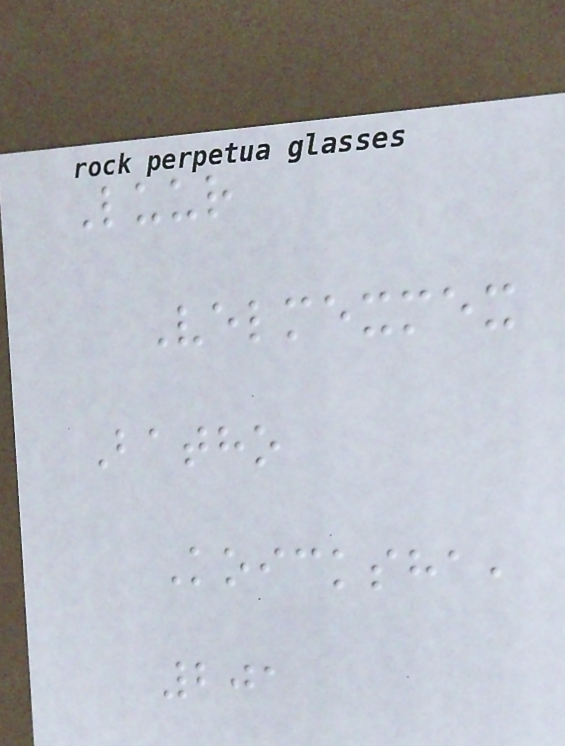Luur
Velmexmex
Batho
Koicksha,
201
